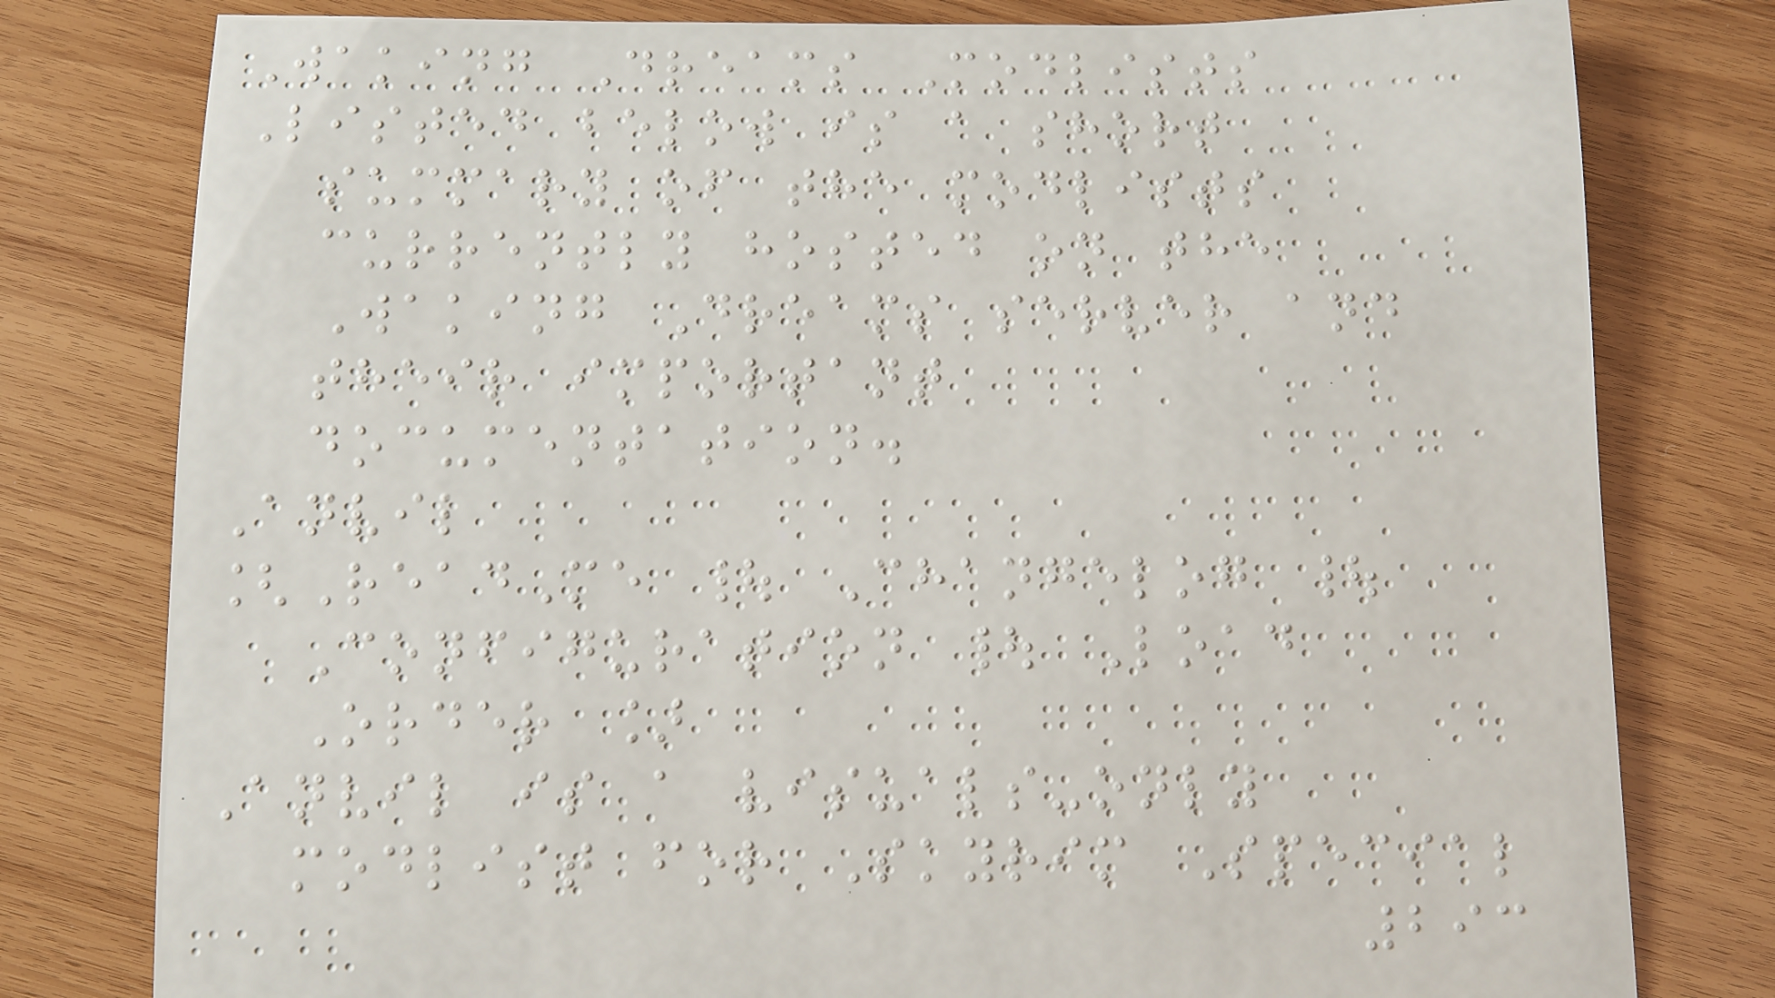Waking Dreams Modlists
Listed below is a short
summary of the modlists
currently hosted on the
Waking Dreams server and
their important
documentation.
Anvil
[ReadMe | Changelog |
Configuration | Load
Order ]
Anvil is a visuals-only
modlist for Skyrim Special
293
